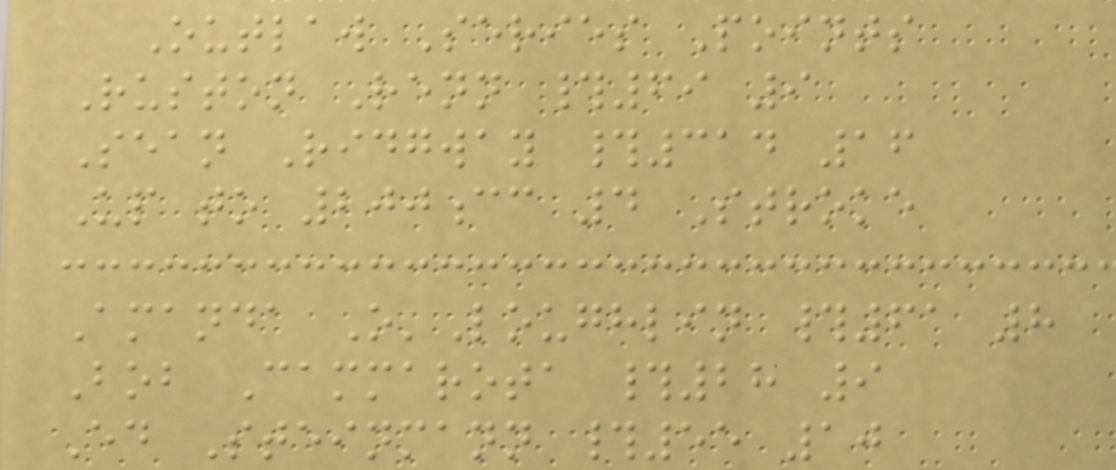Outlaw Series Points
Ruston Renn #69 9
Sean Ridgway #314 16
Up to 200cc 4 Stroke
Amanda O'Loughlin #61 8
Bob Cammarota #28 9
Ed Steinmann #55 10
